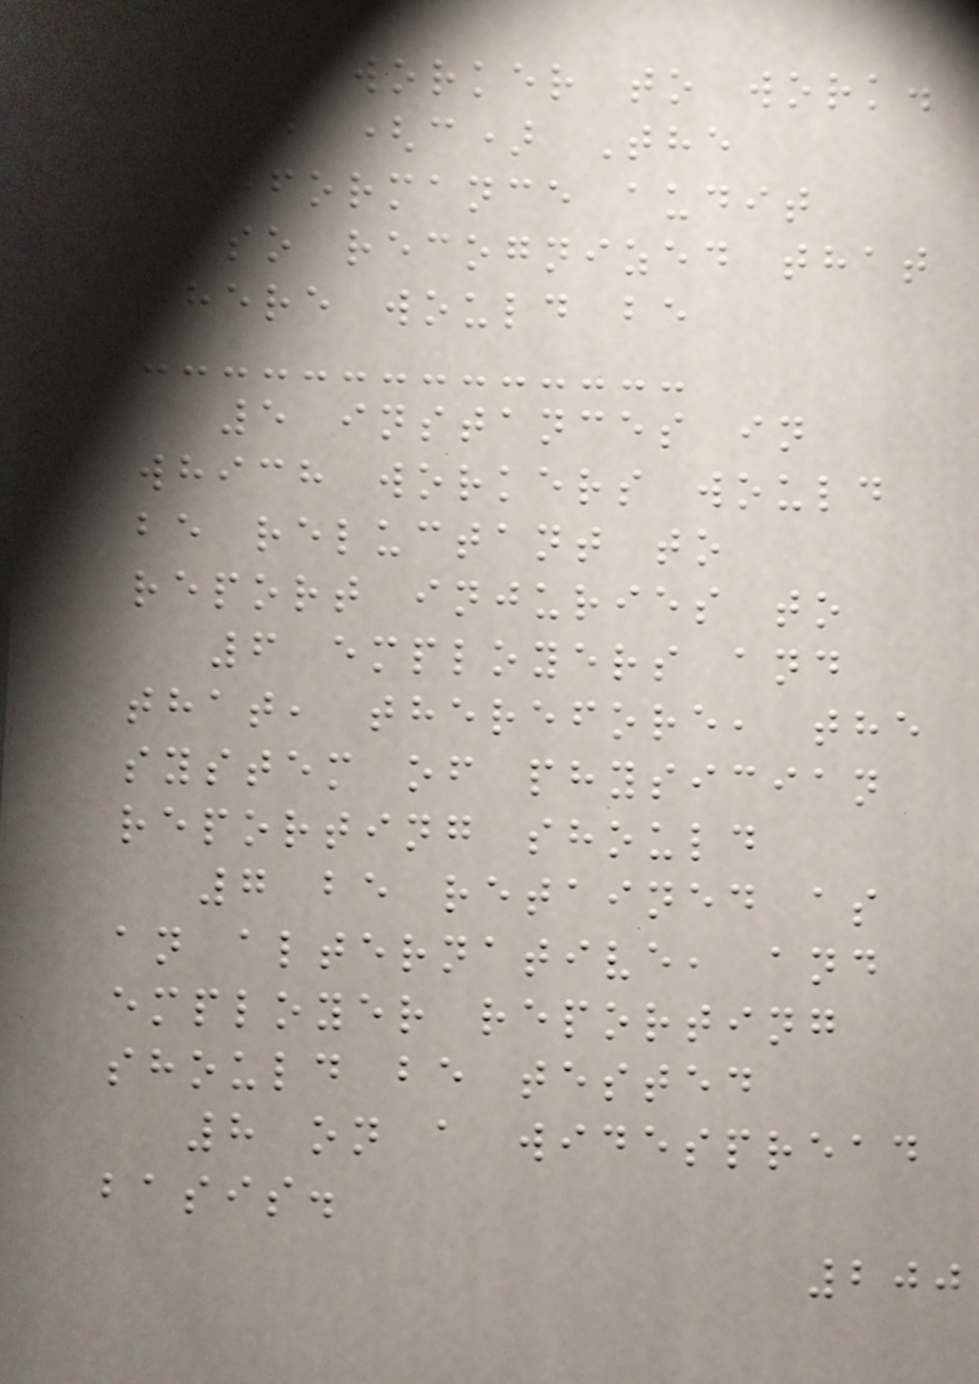3 worker to work.
4 (c) The
performance audit
also recognized that
there would be
5 instances in
which workers would
be reluctant to
report injuries to
6 employers and
that, therefore, the
system of physician
reporting should
7 be retained as
an alternative, and
employer reporting
should be tested
8 on a widespread
basis.
200
